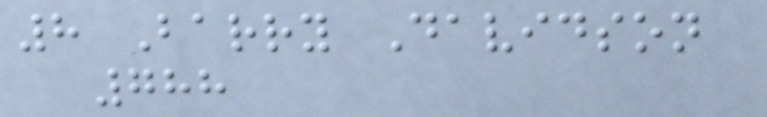8 Barry Davidson
788
